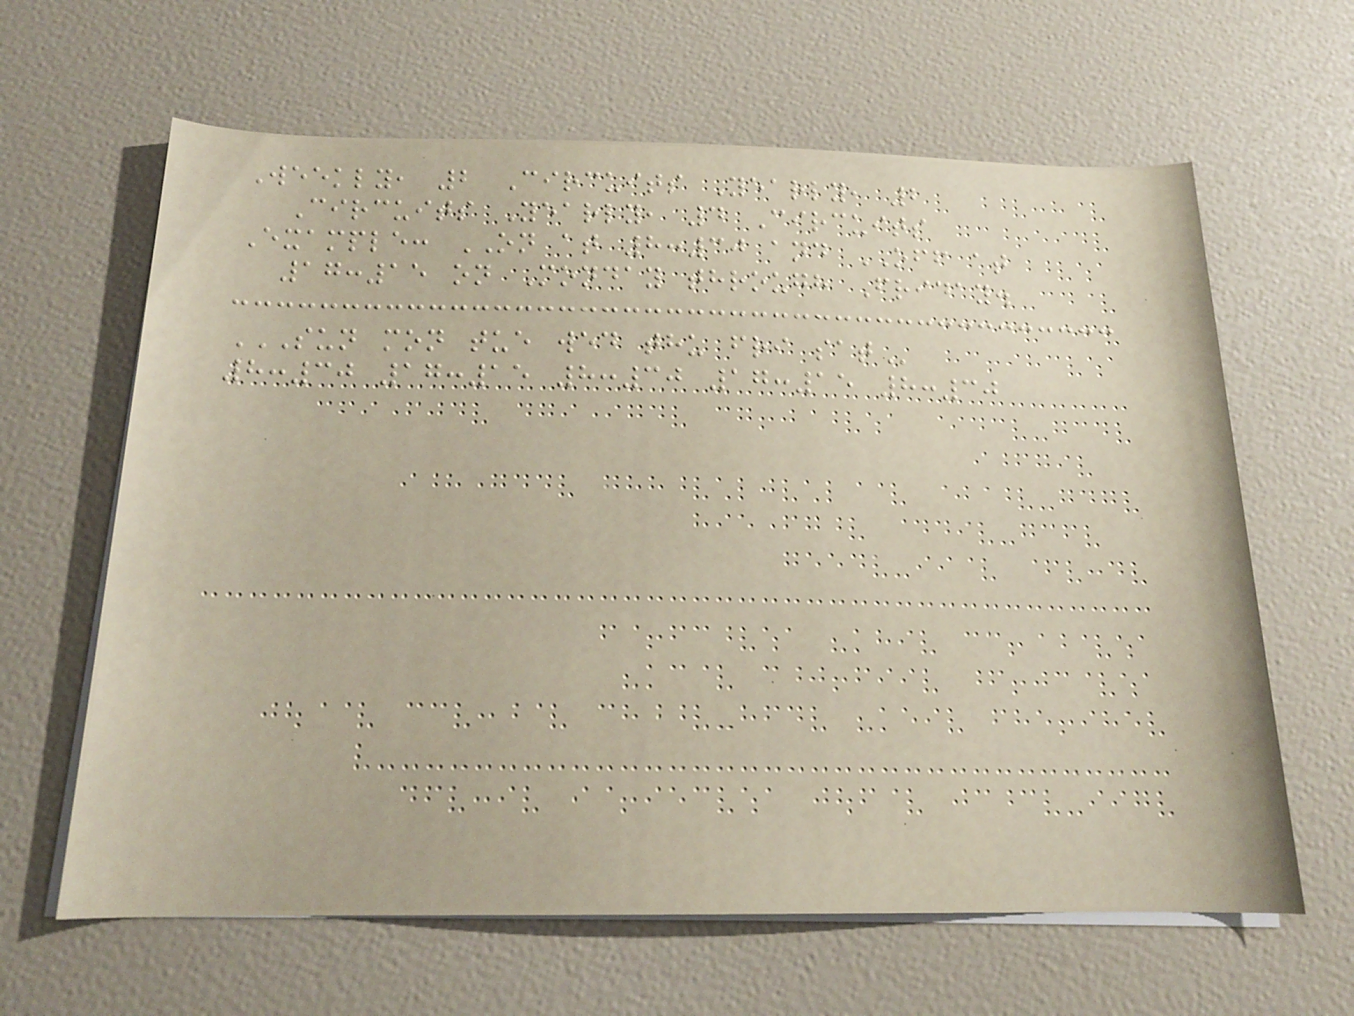Weekly, 2 Circuits Yearly, 2
Circuits Yearly, 4 Circuits
Example: ON at 8:30 and OFF at
17:15 on Monday through Friday.
SUN MON TUE WED THU FRI SAT
8:30 17:15 8:30 17:15 8:30
